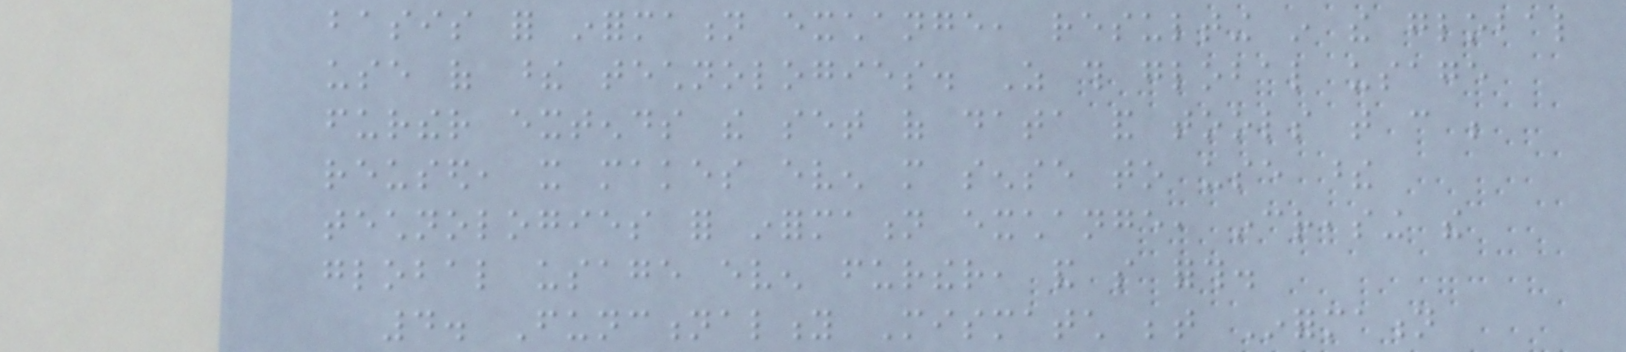basis for information exchange, resulting in the global
use of these technologies. As this global usage
further extends the set of data and tools that can be
reused, it makes even more sense to use these
technologies for information exchange, increasing the
global usage even further, and so forth.
4. Functionality Mismatch between Information
